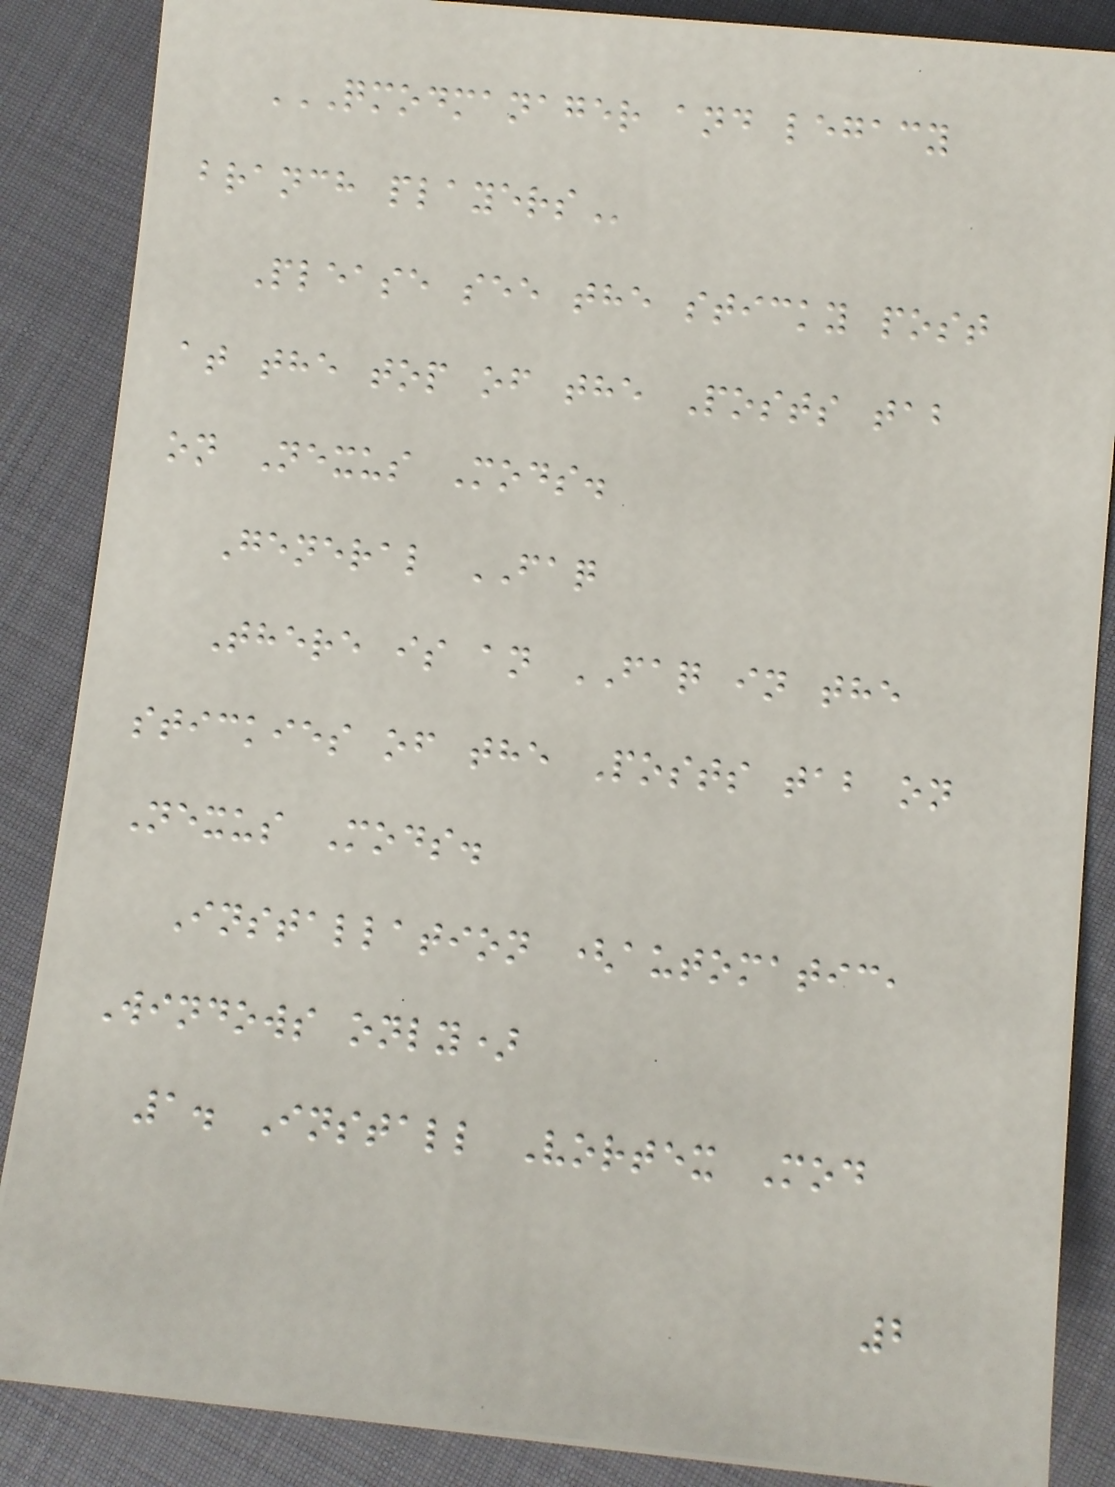QMODMANAGER AND LEGACY
BRANCH PLAYERS
Please see the sticky post
at the top of the Posts tab
on Nexus Mods.
General FAQ
There is an FAQ in the
stickies of the Posts tab on
Nexus Mods.
Installation (automatic,
Windows only)
1. Install Vortex Mod
2
